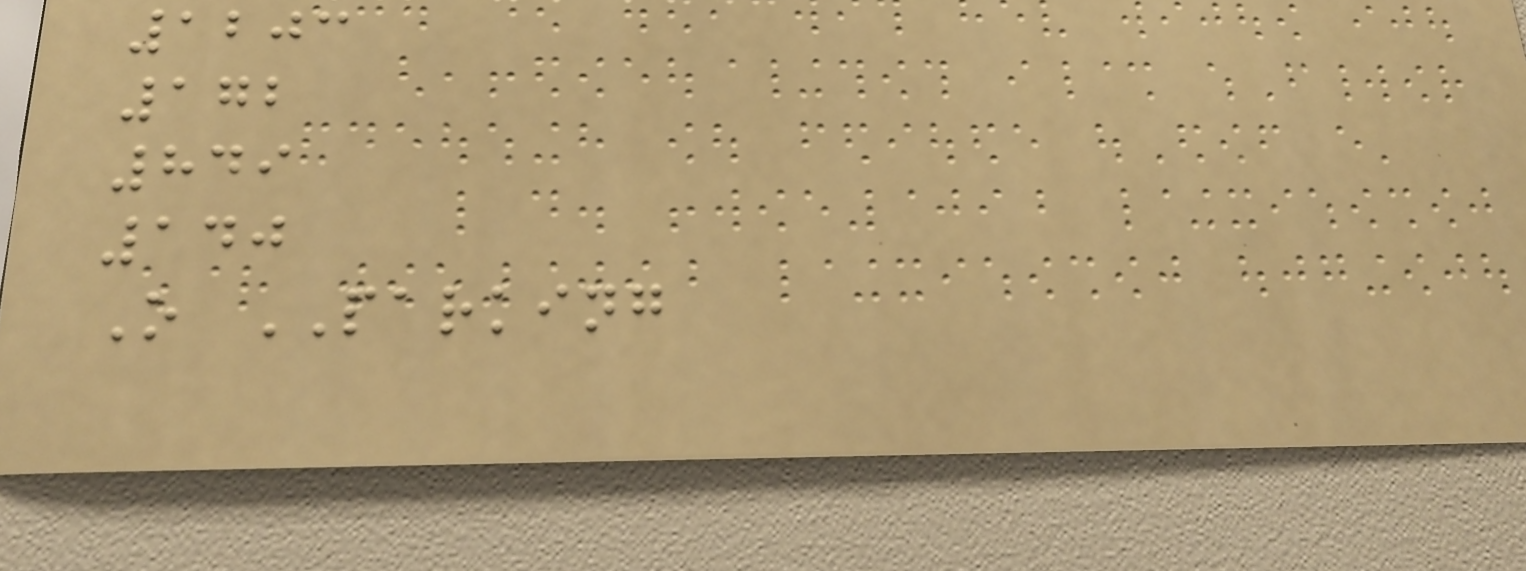1203
172
849
140
O PARKING
